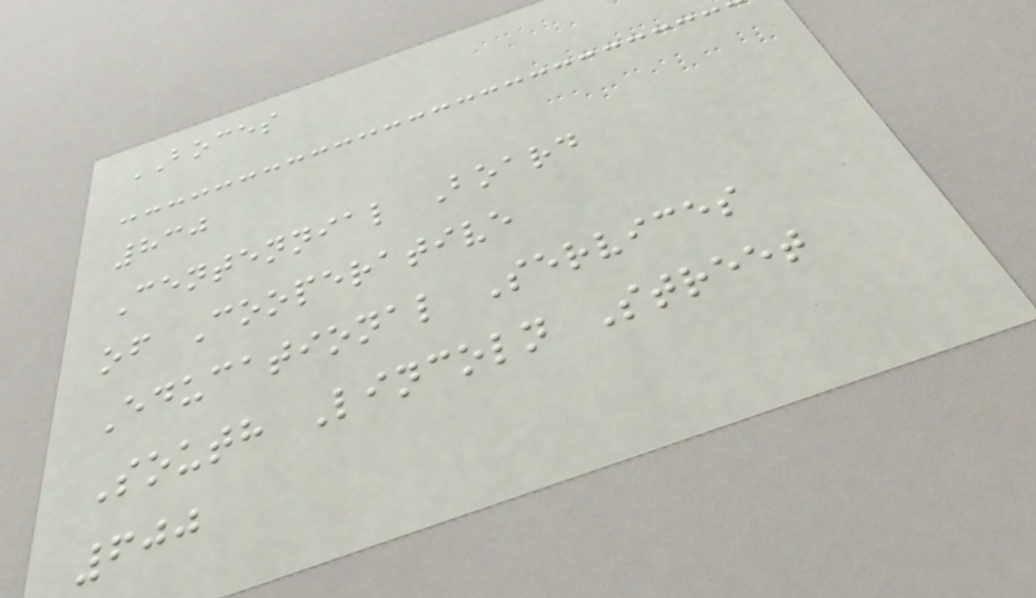BOCES
830
Centennial Board
of Cooperative
Educational Services
South Lincoln Street
600
